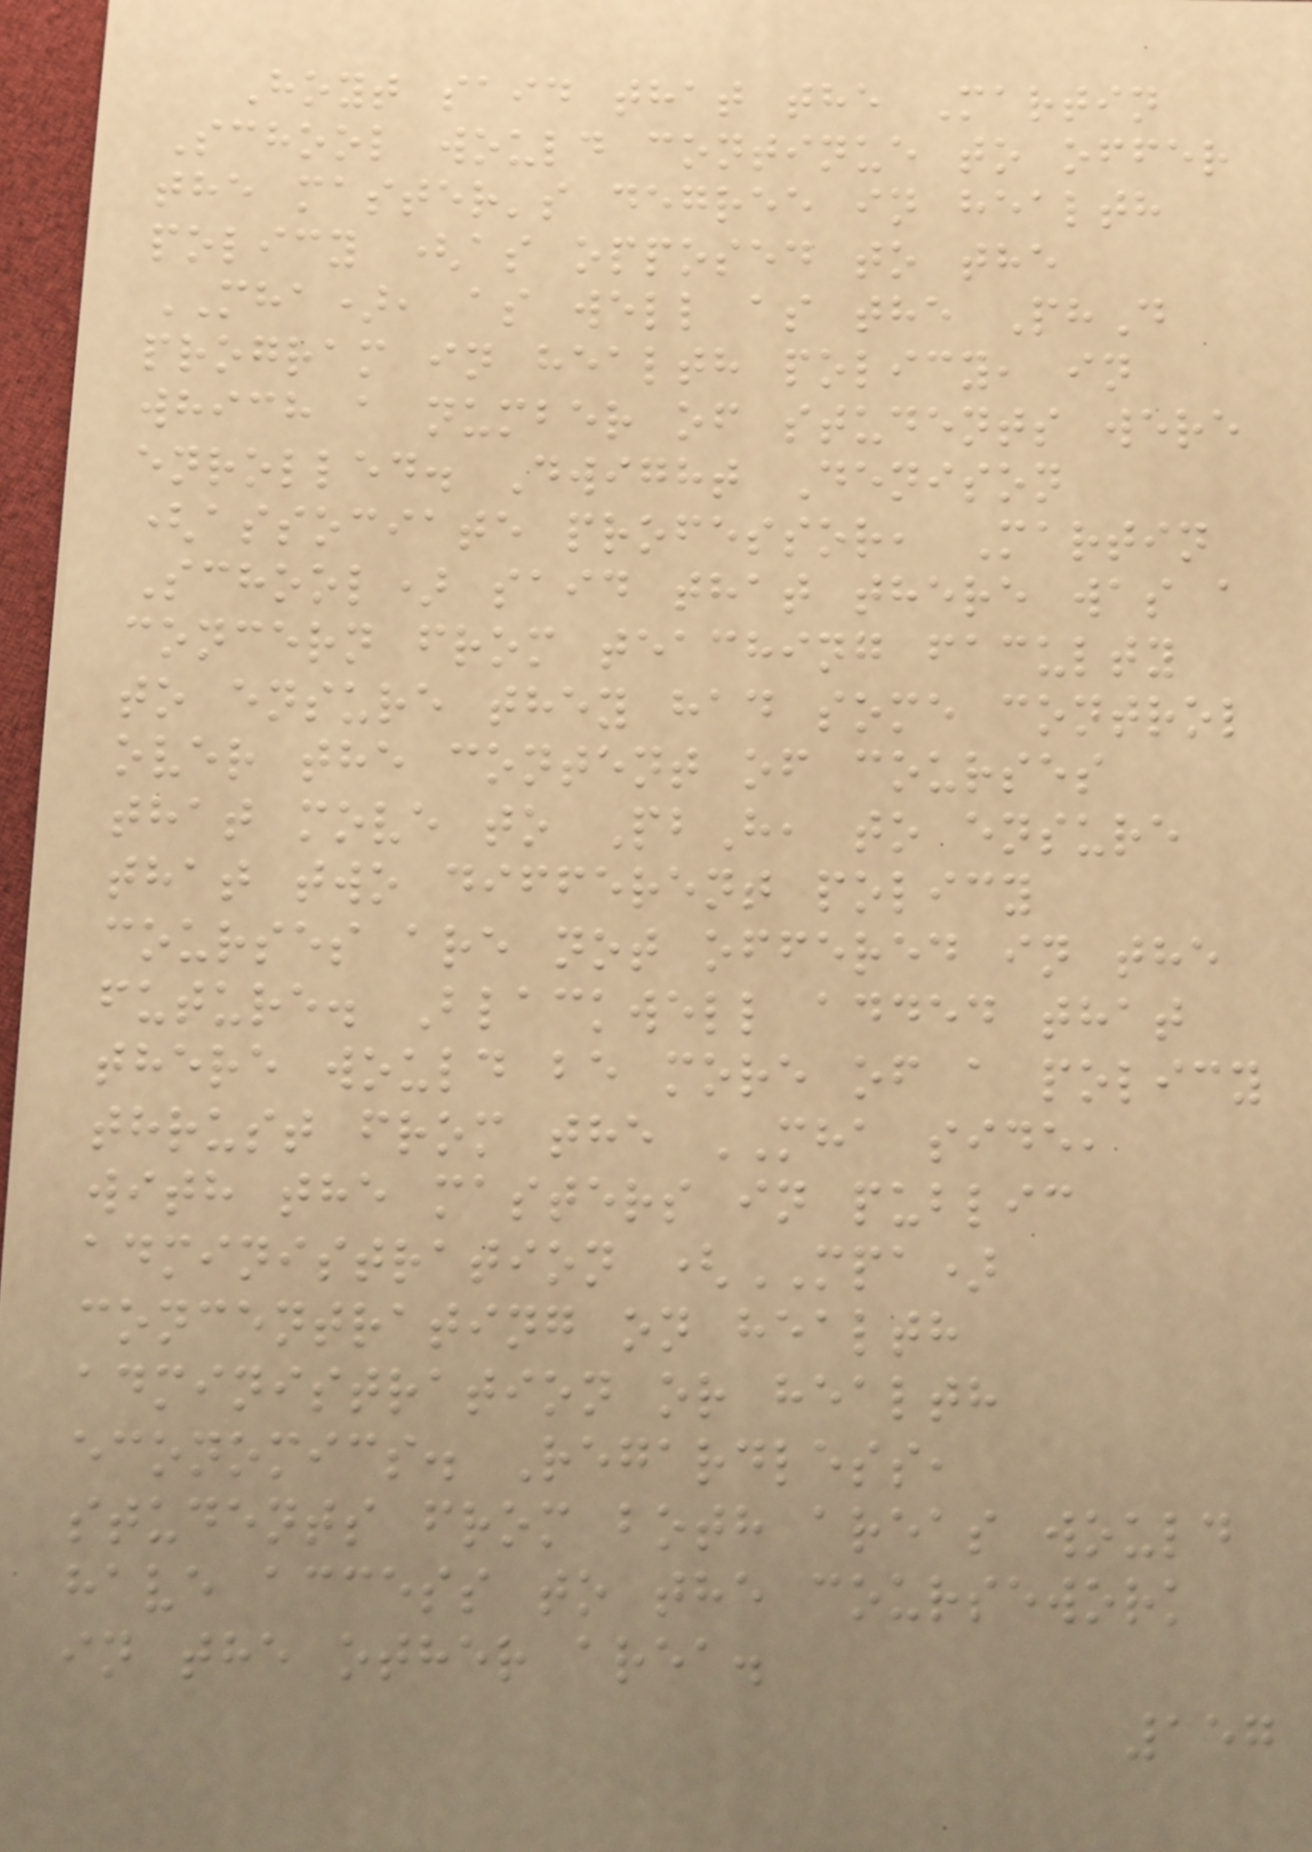Hoyt said that the Martin
School would continue to offer
the master's degree in health
policy (as opposed to the
MHA), as well as the PhD
program in health policy, in
which a number of students were
enrolled. Dwight Denison
(associate professor, Martin
School) said that there was a
concern from teaching faculty
to ensure they had some control
over the content of courses
that move to PbH, to ensure
that two different policy
courses are not offered in the
future. Blackwell added that
there would be more of a policy
thrust from the MHA side,
with the masters in public
administration (MPA)
concentrating on health
administration or health
economics. Regardless,
students from both areas would
have access to the coursework
in the other area.
157
